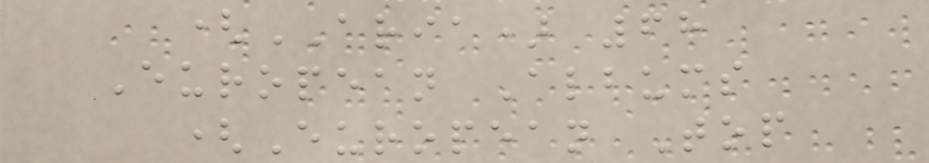(ARIA) 68
European Albums
(European Top
